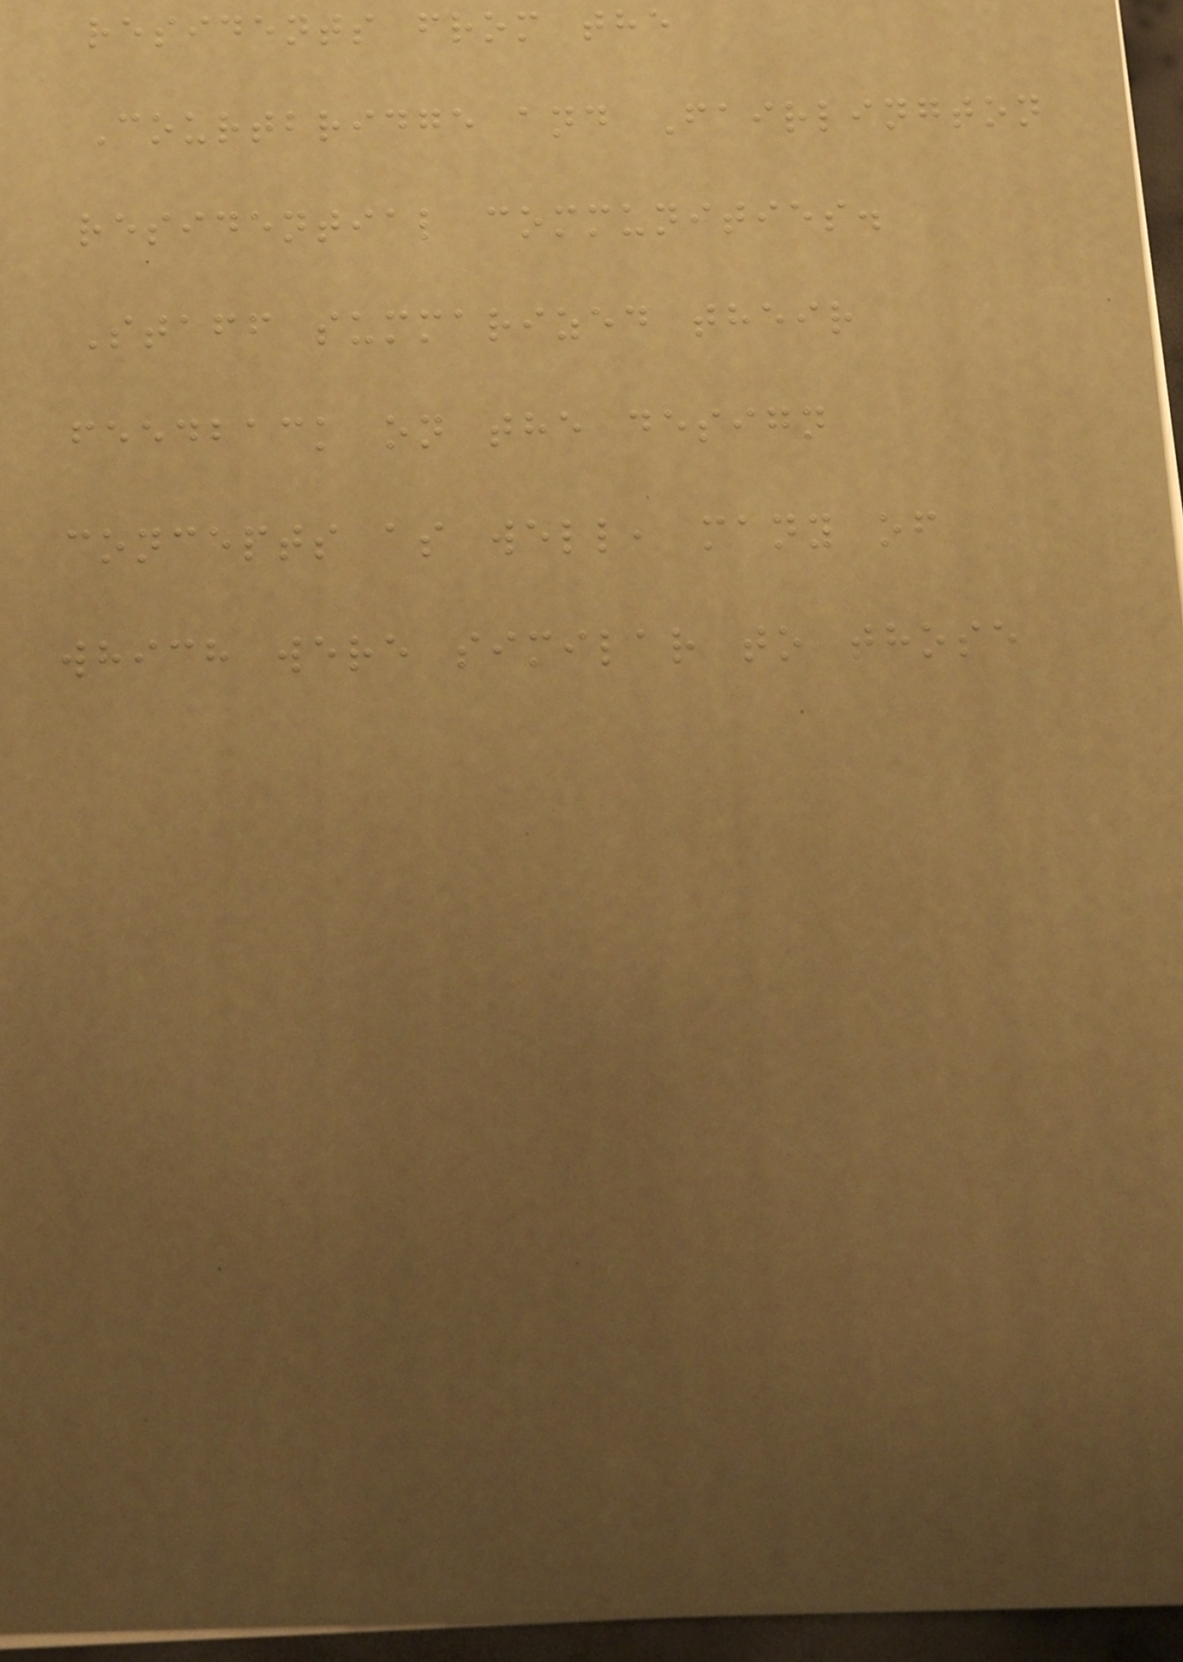residents from the
Courtbridge and Fairlington
residential communities.
Staff summarized their
feedback on the design
concepts as well, many of
which were similar to those
